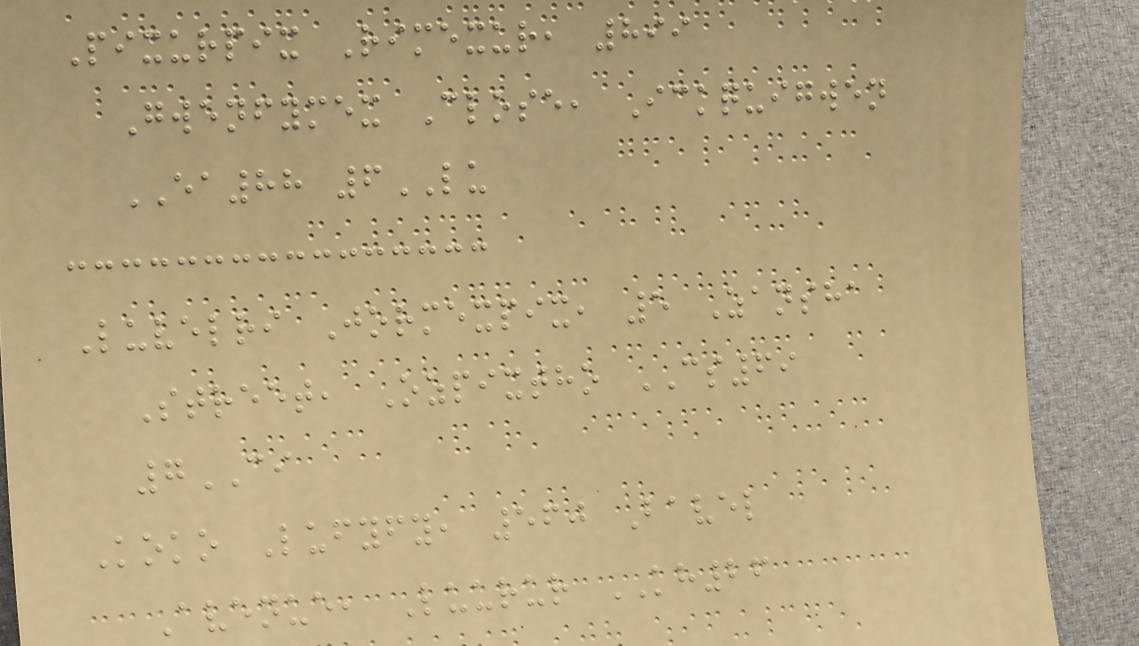Pixurpix Rimexur, 899
Gwenfymex Close, Ickquigwen
EA88 6LU
Luvelri Jormexpix, 5 Zansha
Street, Ozpixtho CS69
7CI
Koko Lufyfy, 560 Bavel
Avenue, Luurur KH26
